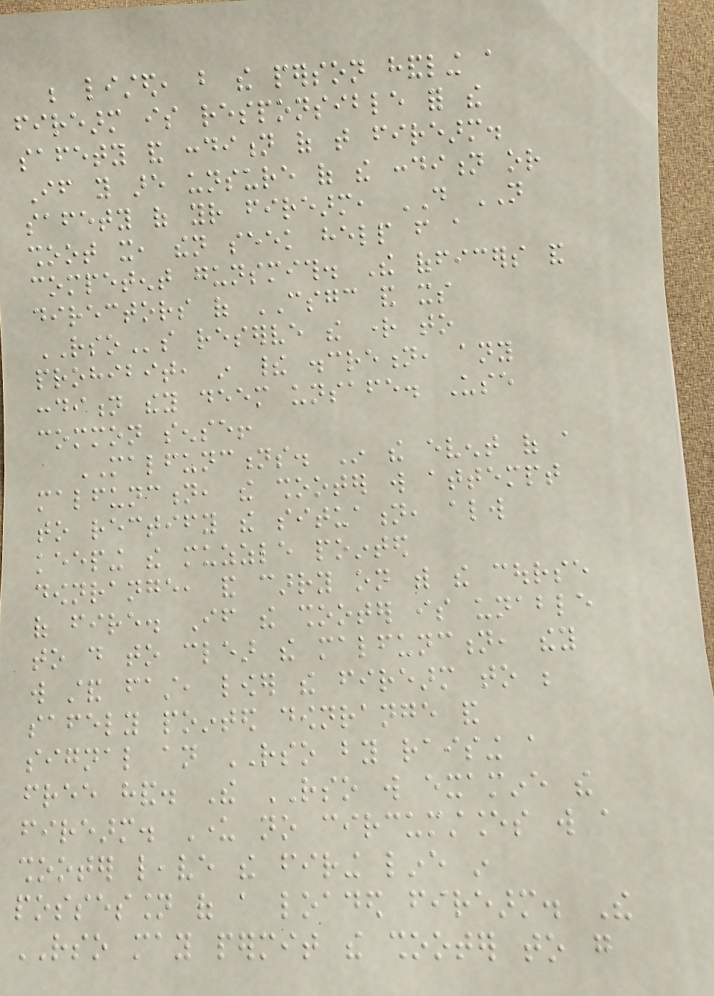be listed, but the person handling a
firearm is responsible for the
safety and condition of that firearm.
If you are unsure of the condition or
safety of your firearm, DO NOT
shoot it, then seek help from a
competent gunsmith. The officers and
directors of CSGC and its
RSOs reserve the right to
prohibit, in their discretion, any
condition they deem unsafe. Use
common sense!
MALFUNCTIONS. In the event of a
malfunction, the shooter will attempt
to rectify the situation, always
keeping the muzzle pointed
downrange, and carry on with the course
of fire. If the shooter is unable
to do to clear the malfunction, they
will stand fast, lower the firearm to be
safely pointed downrange and
signal an RSO by raising a
free hand. The RSO will examine the
firearm. Under no circumstances will a
shooter leave the firing line in
possession of a loaded firearm. The
RSO may permit the shooter to go
